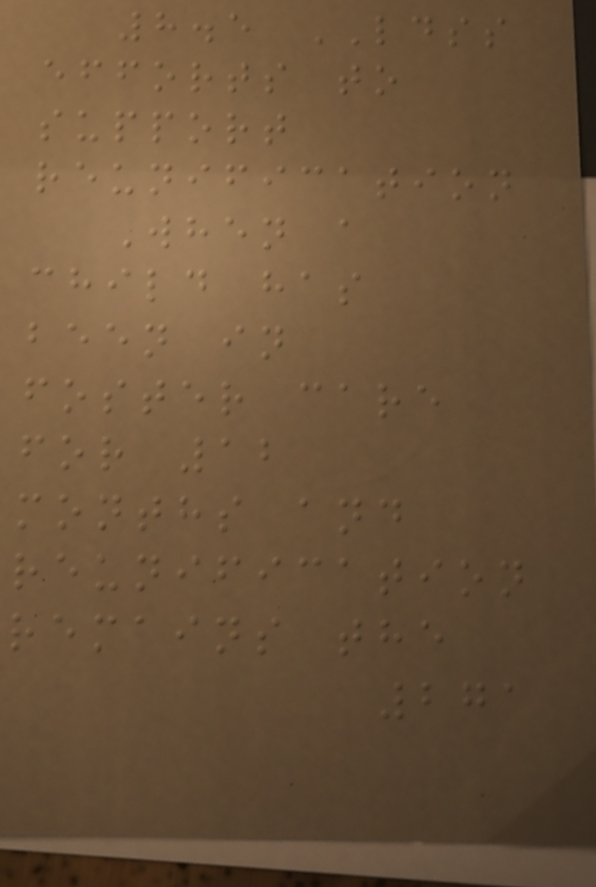8.5 LDSS
efforts to
support
reunification
When a
child has
been in
foster care
for 12
months and
reunification
remains the
271
